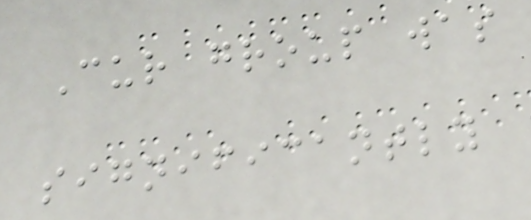Cur group was
significantly
